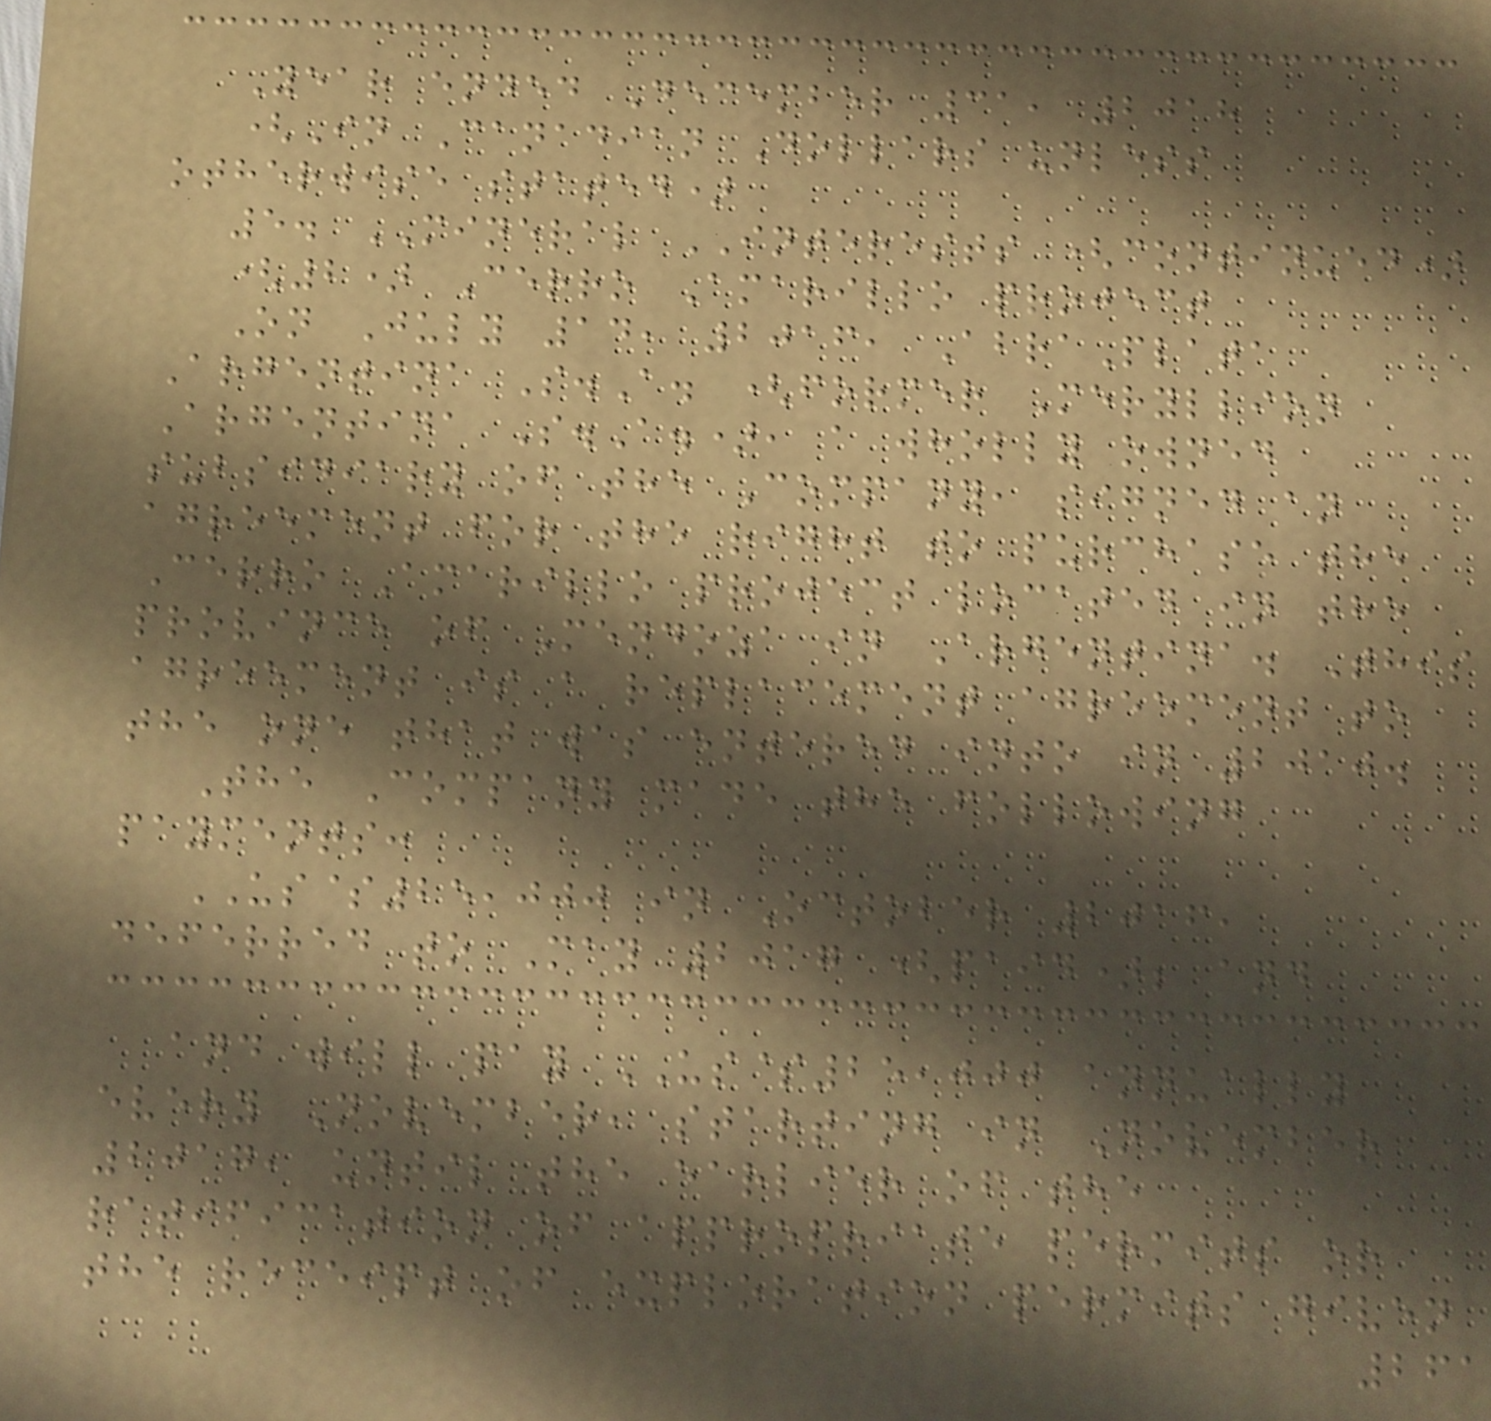Year ended December 31, 2018
(In Canadian Dollars unless
otherwise stated)
5. MINERAL INTERESTS (continued)
(2) Cerro Amarillo project
On July 14, 2016, AbraPlata
Argentina S.A. (former Meryllion
Argentina S.A.), a wholly owned
subsidiary of the Company, signed an
agreement for the right to purchase the
Cerro Amarillo project located in the
province of Mendoza in Argentina. This
agreement is a replacement agreement to
the one that was entered into in 2010.
The Company made the following
payments:
US$25,000 in October 2016,
deferred to May 2017 (paid); and
and will pay US$25,000 annually
every November, starting in November
2017, until the earlier of the
ratification of appropriate permits or
the receipt of exploration permits given
261
